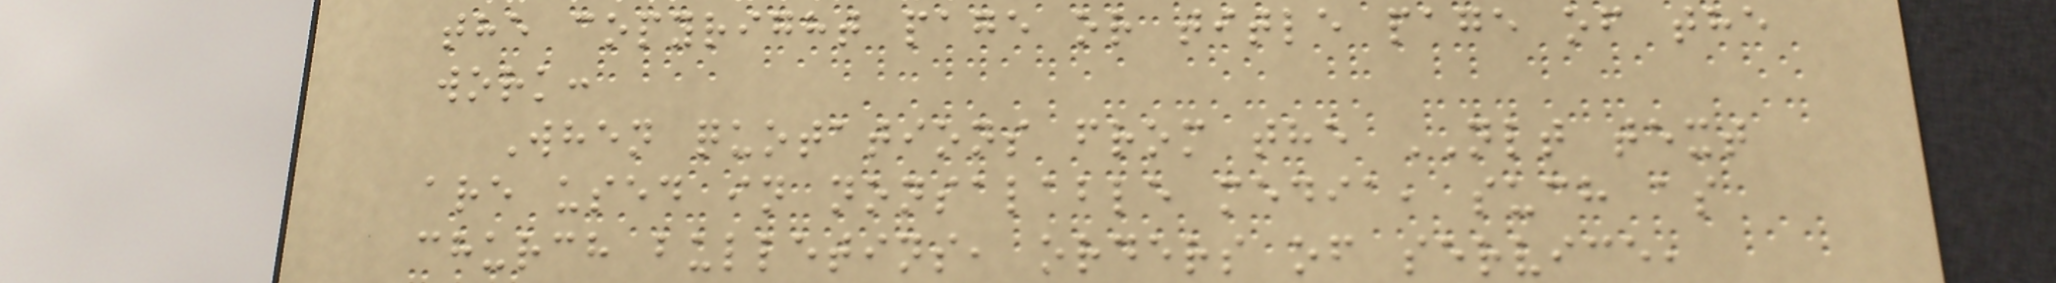the copyright page or title page of the
work:
When quotations from the NLT text
are used in nonsalable media, such as
church bulletins, orders of service,
